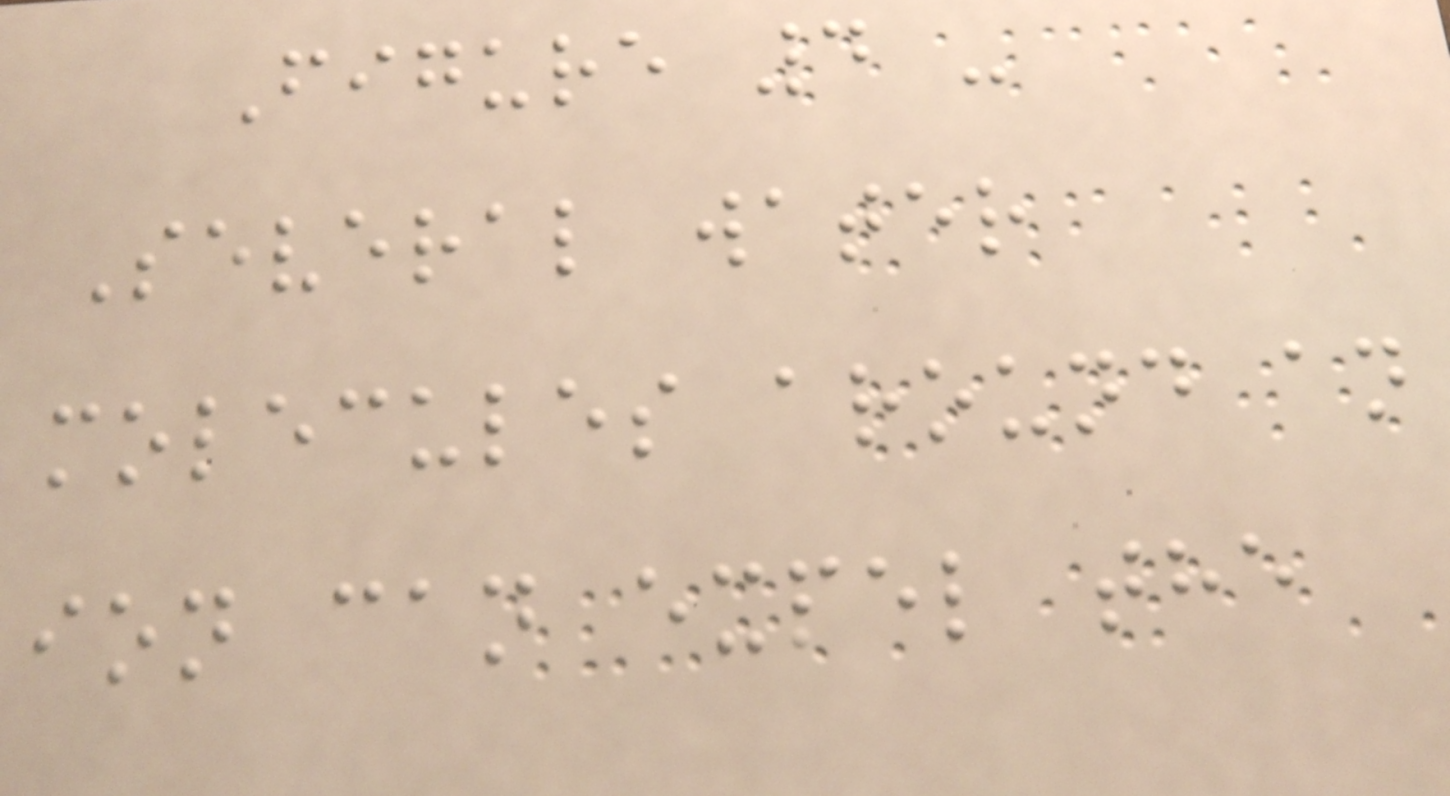Figure 4 -
Several water
molecules around an
ion can expel the
